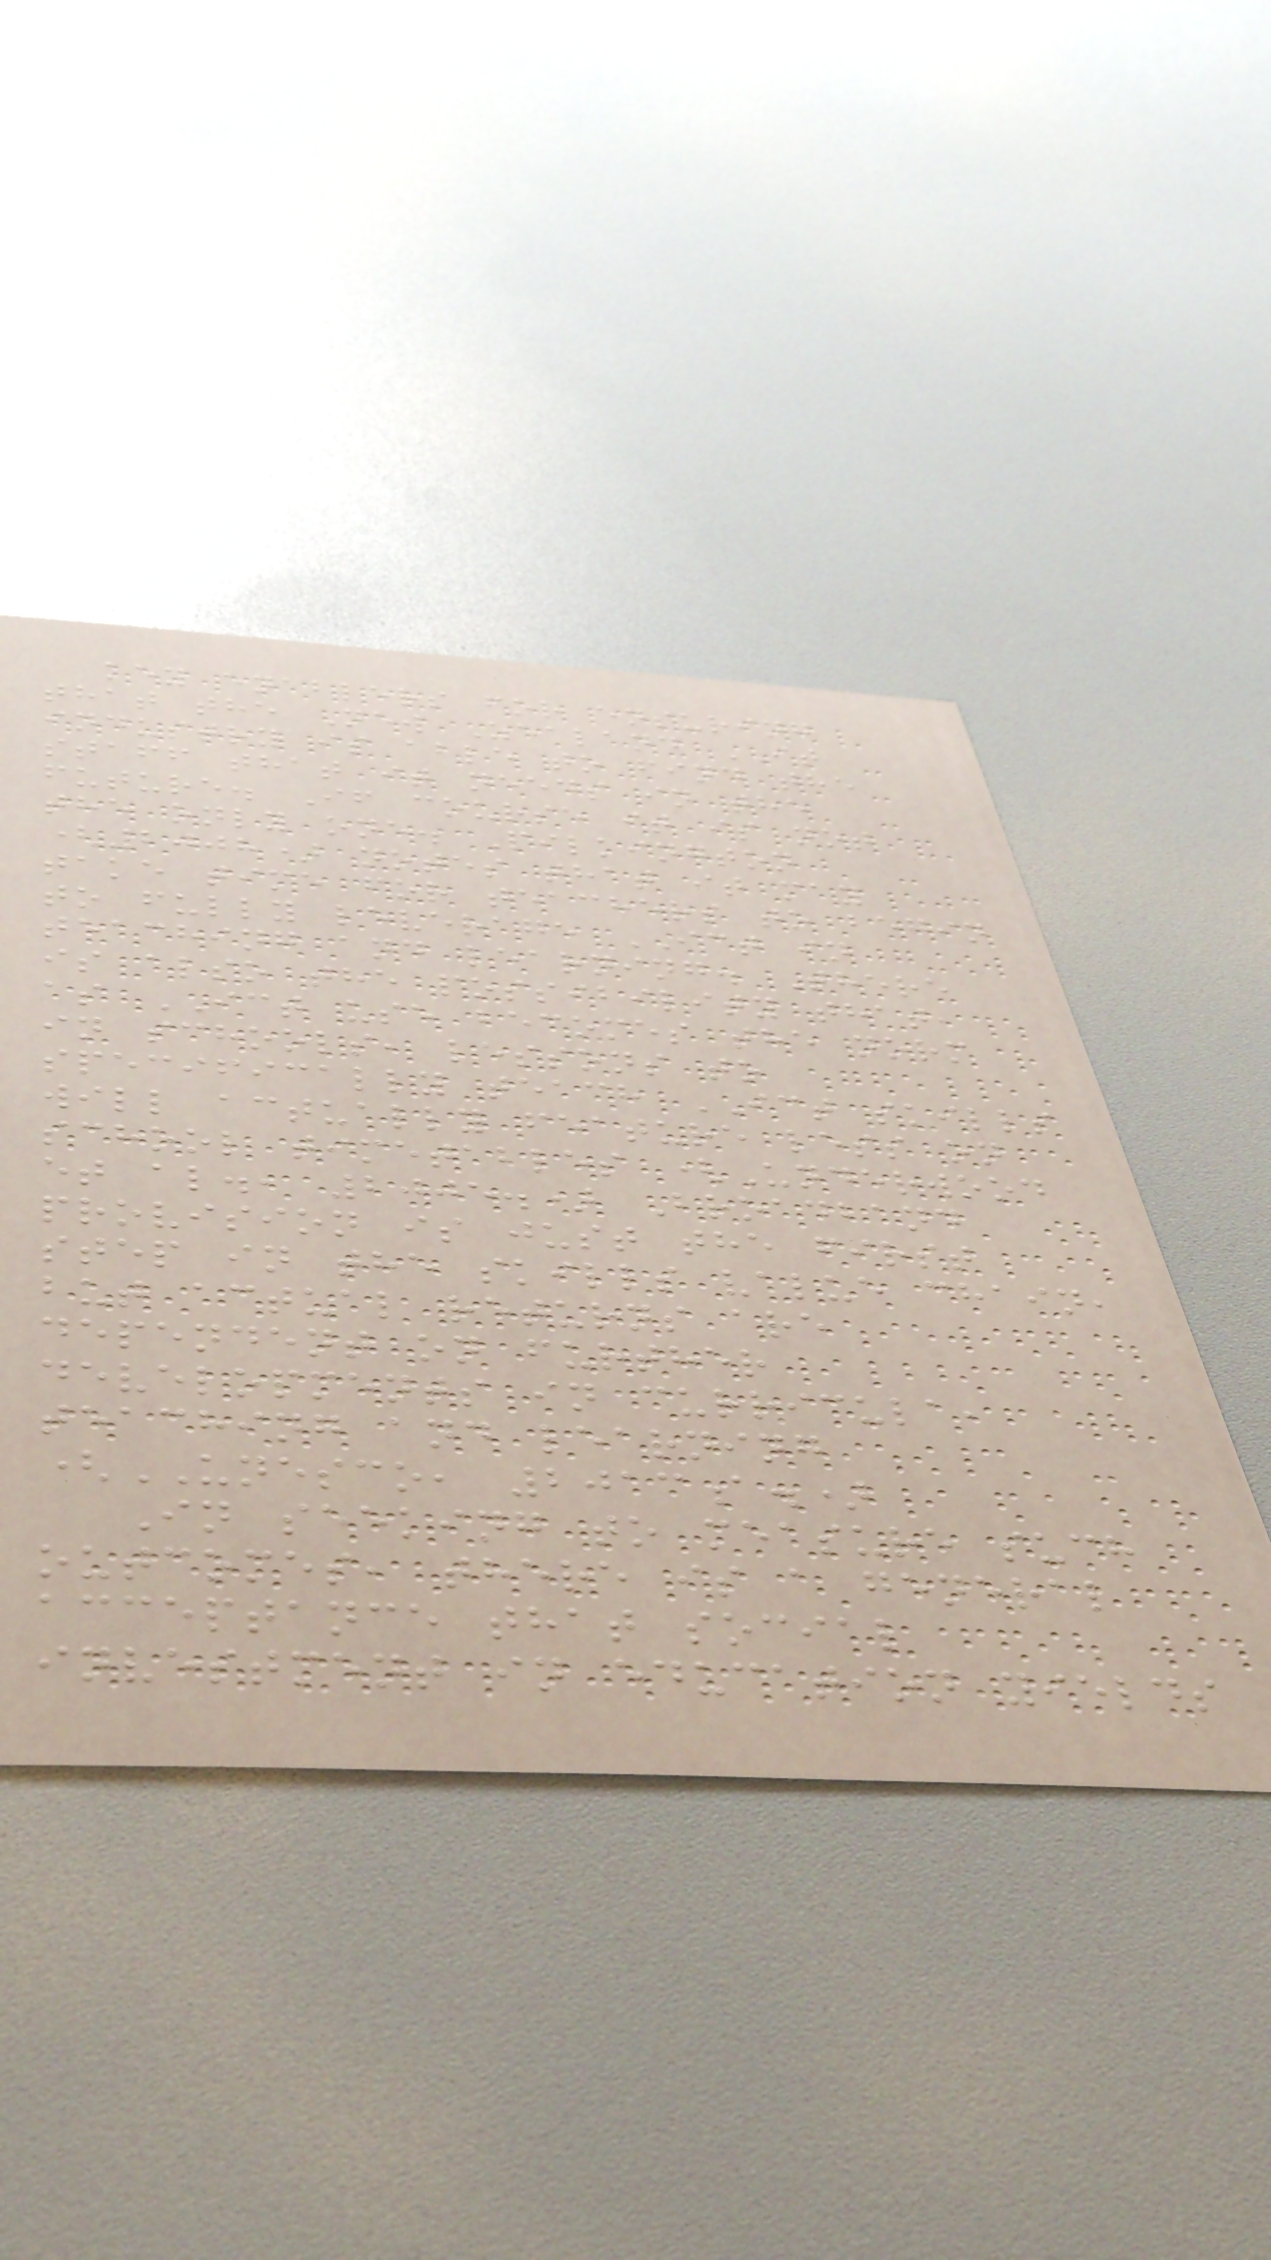key enablers for ensuring
that the New Zealand IT
industry is able to find the
staff that it needs in the
future. If course it is not
the only one. Pilkington
(2008) notes that it may
take time for teachers to begin
to fully leverage ICT in
teaching and learning. There
is also the possibility that,
as ICT use becomes the norm
in schools, lessons to
specifically teach ICT skills
will actually feature less on
school timetables (Underwood
et al., 2005.) Broadband
provision is just the first
step in the skills value chain,
but actual returns are
dependent on further
developments in curricula,
teaching and learning
(UNESCO, 2013a.)
In seeking to measure such
outcomes, there is a general
acceptance that social
investment in education yields
